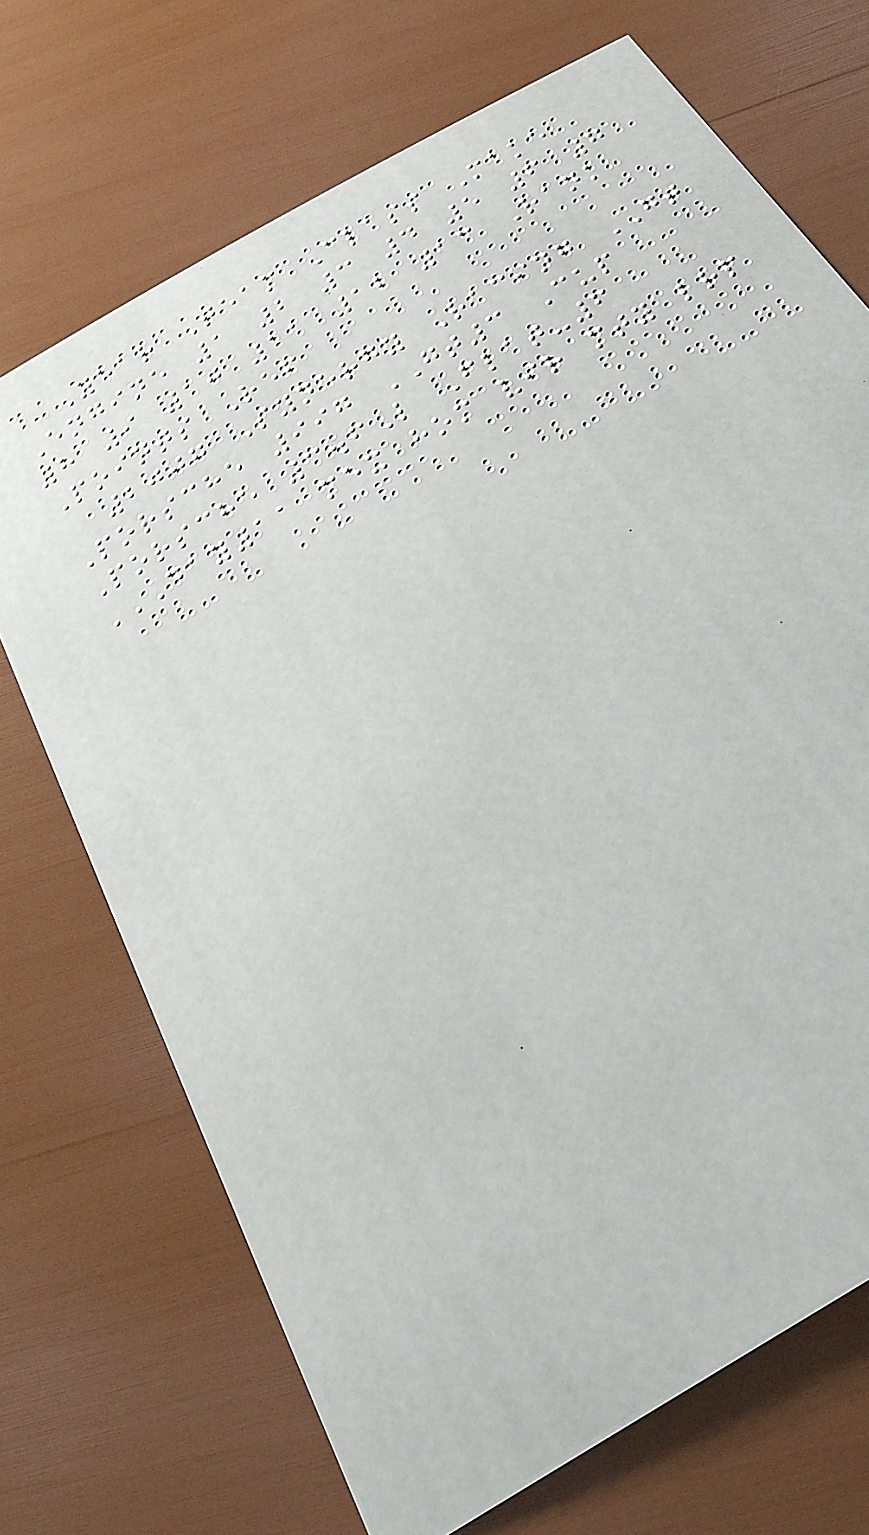Year Team Class Make
Engine 1 2 3 4 5 6 7
8 9 10 11 12 13 Rank
Points Ref
2007 Synergy Racing GT
Porsche 997 GT3 Cup
Porsche 3.6L Flat-6
DAY11 MEX HOM VIR MTY LRP
